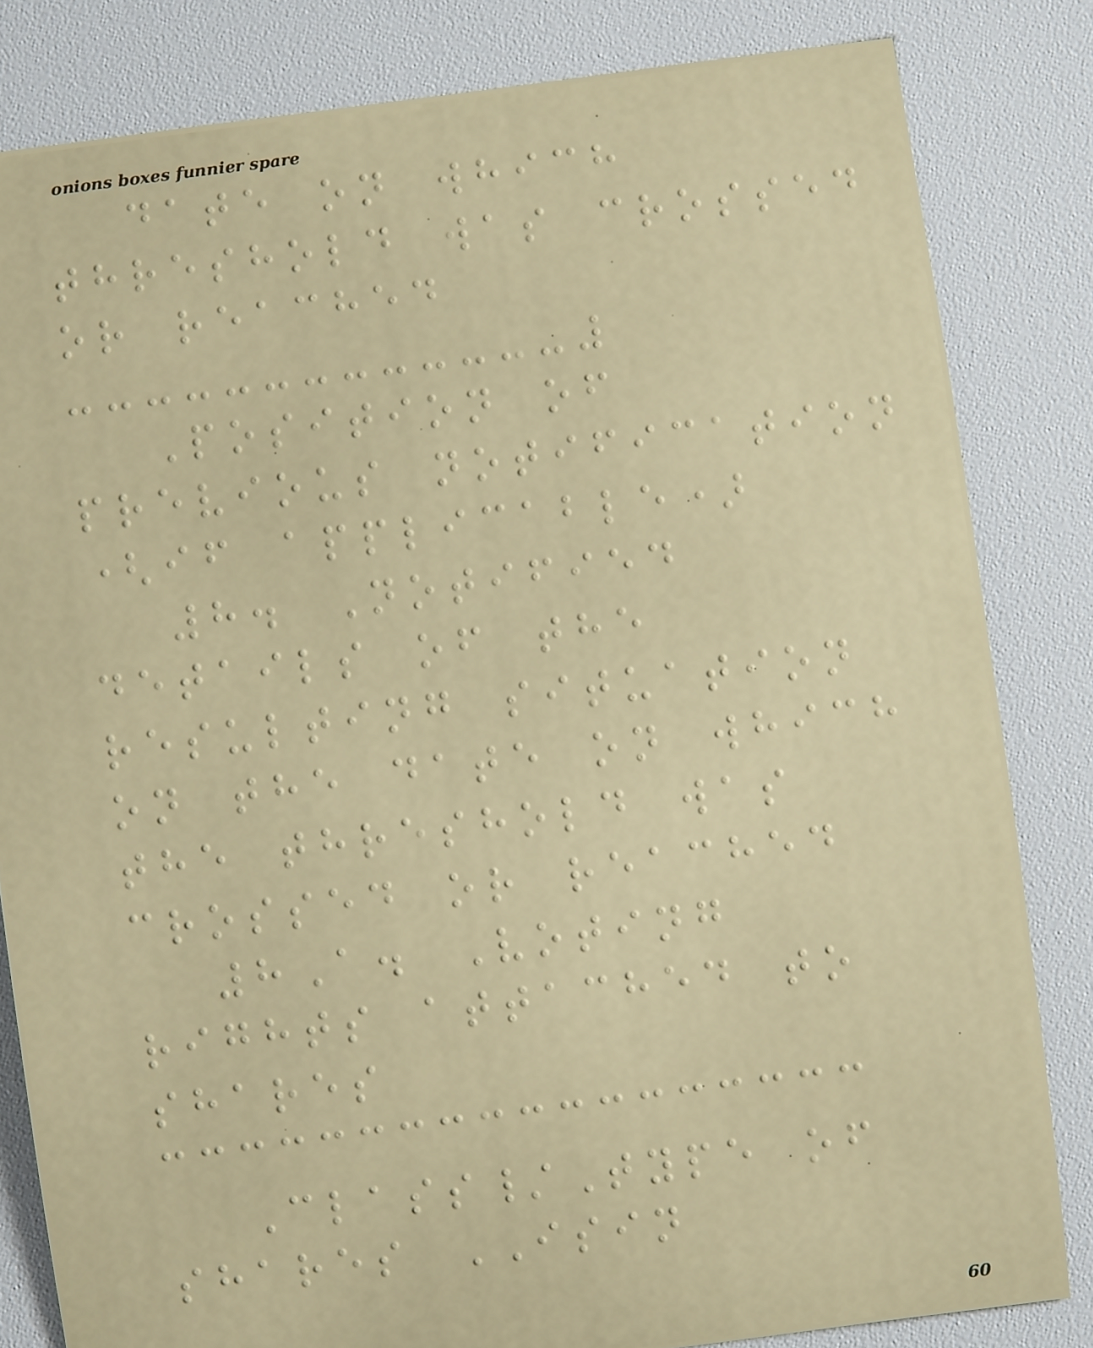date on which
threshold was crossed
or reached
Position of
previous notification
(if applicable)
8. Notified
details of the
resulting situation
on the date on which
the threshold was
crossed or reached
8A. Voting
rights attached to
shares
Class/Type of
shares ISIN
